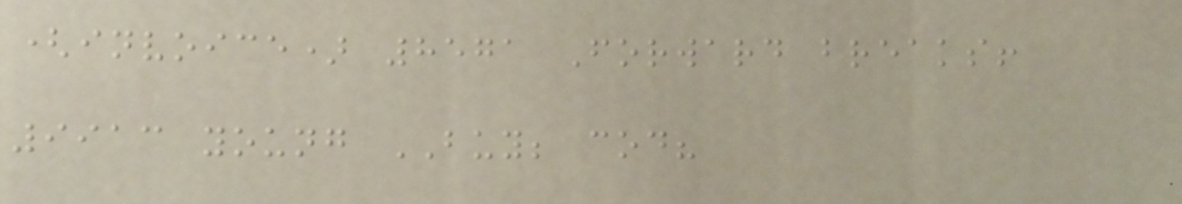(invoice) 8571 Forward breaks!
9913 young BUY; cod?
